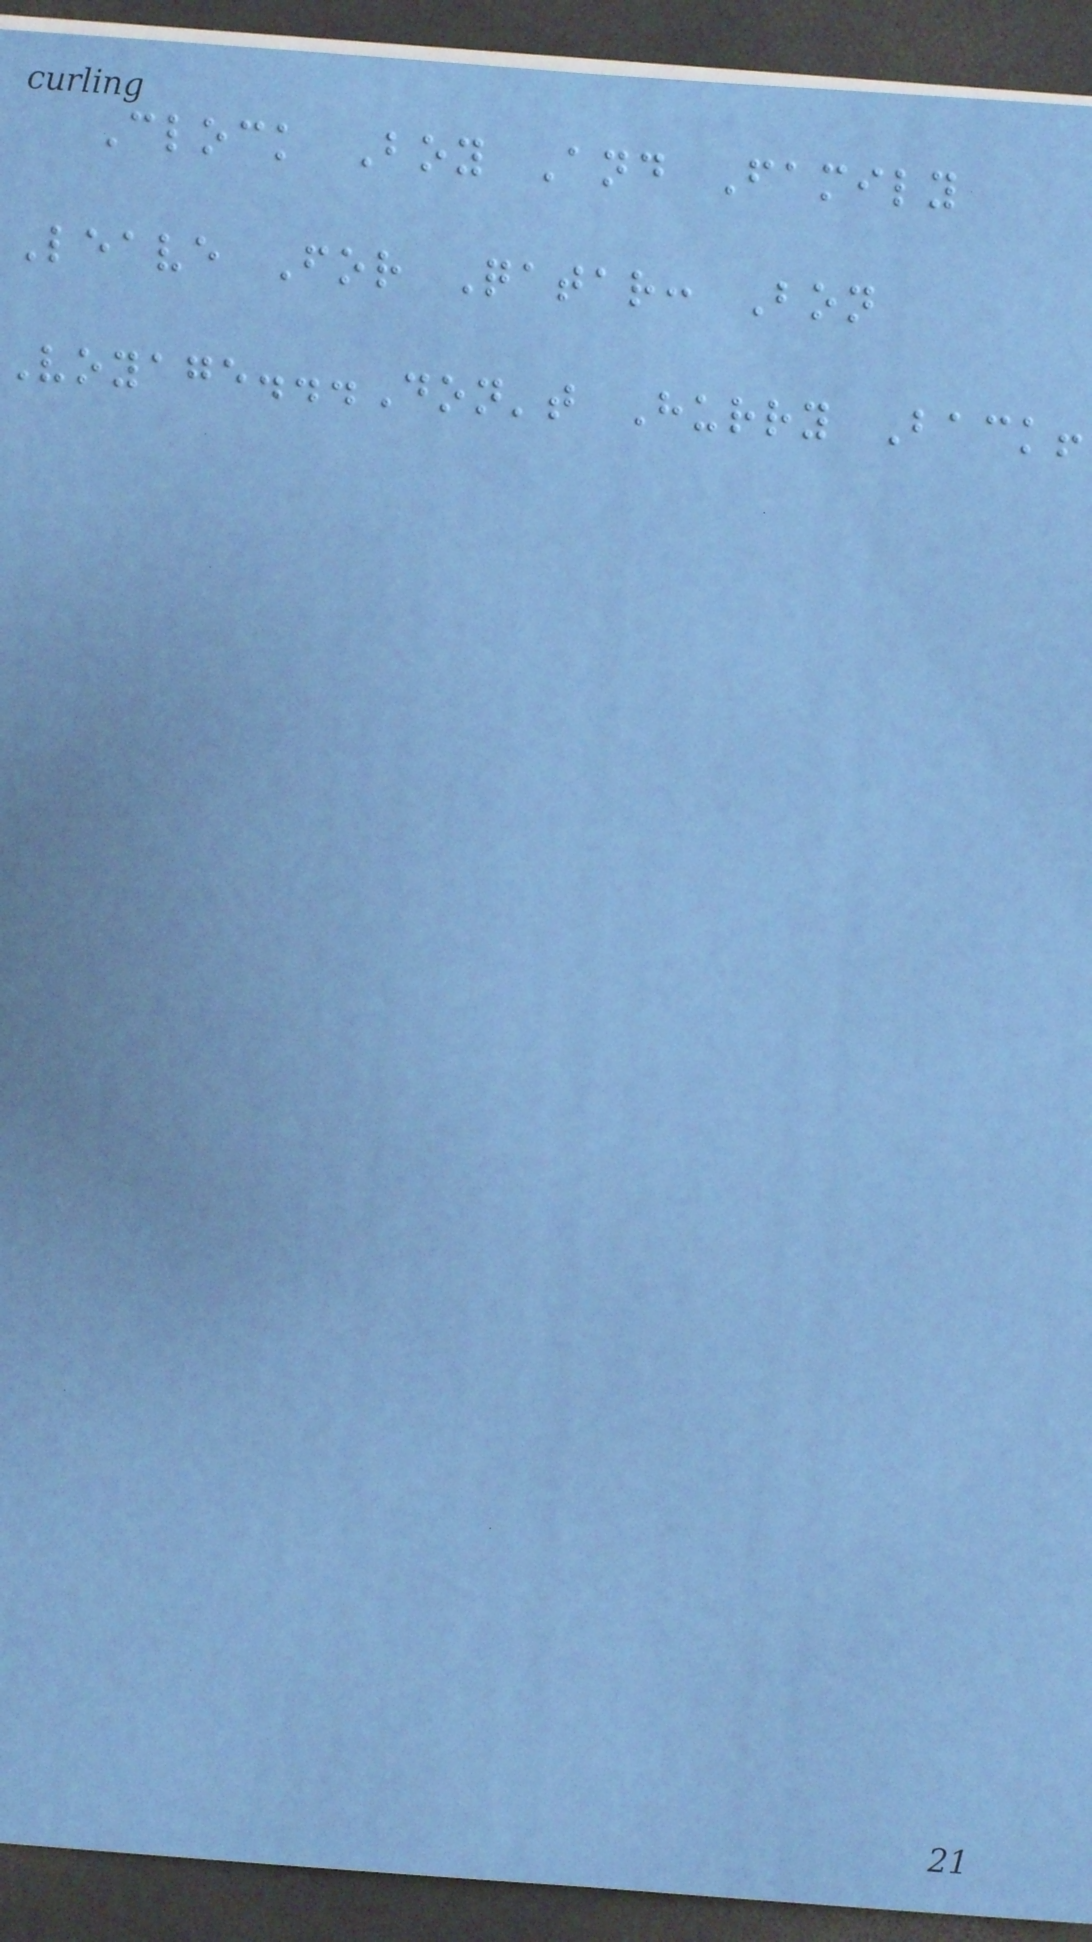Clock Boy And Family
Leave For Qatar: Bon
Voyage...Don't Hurry Back!
